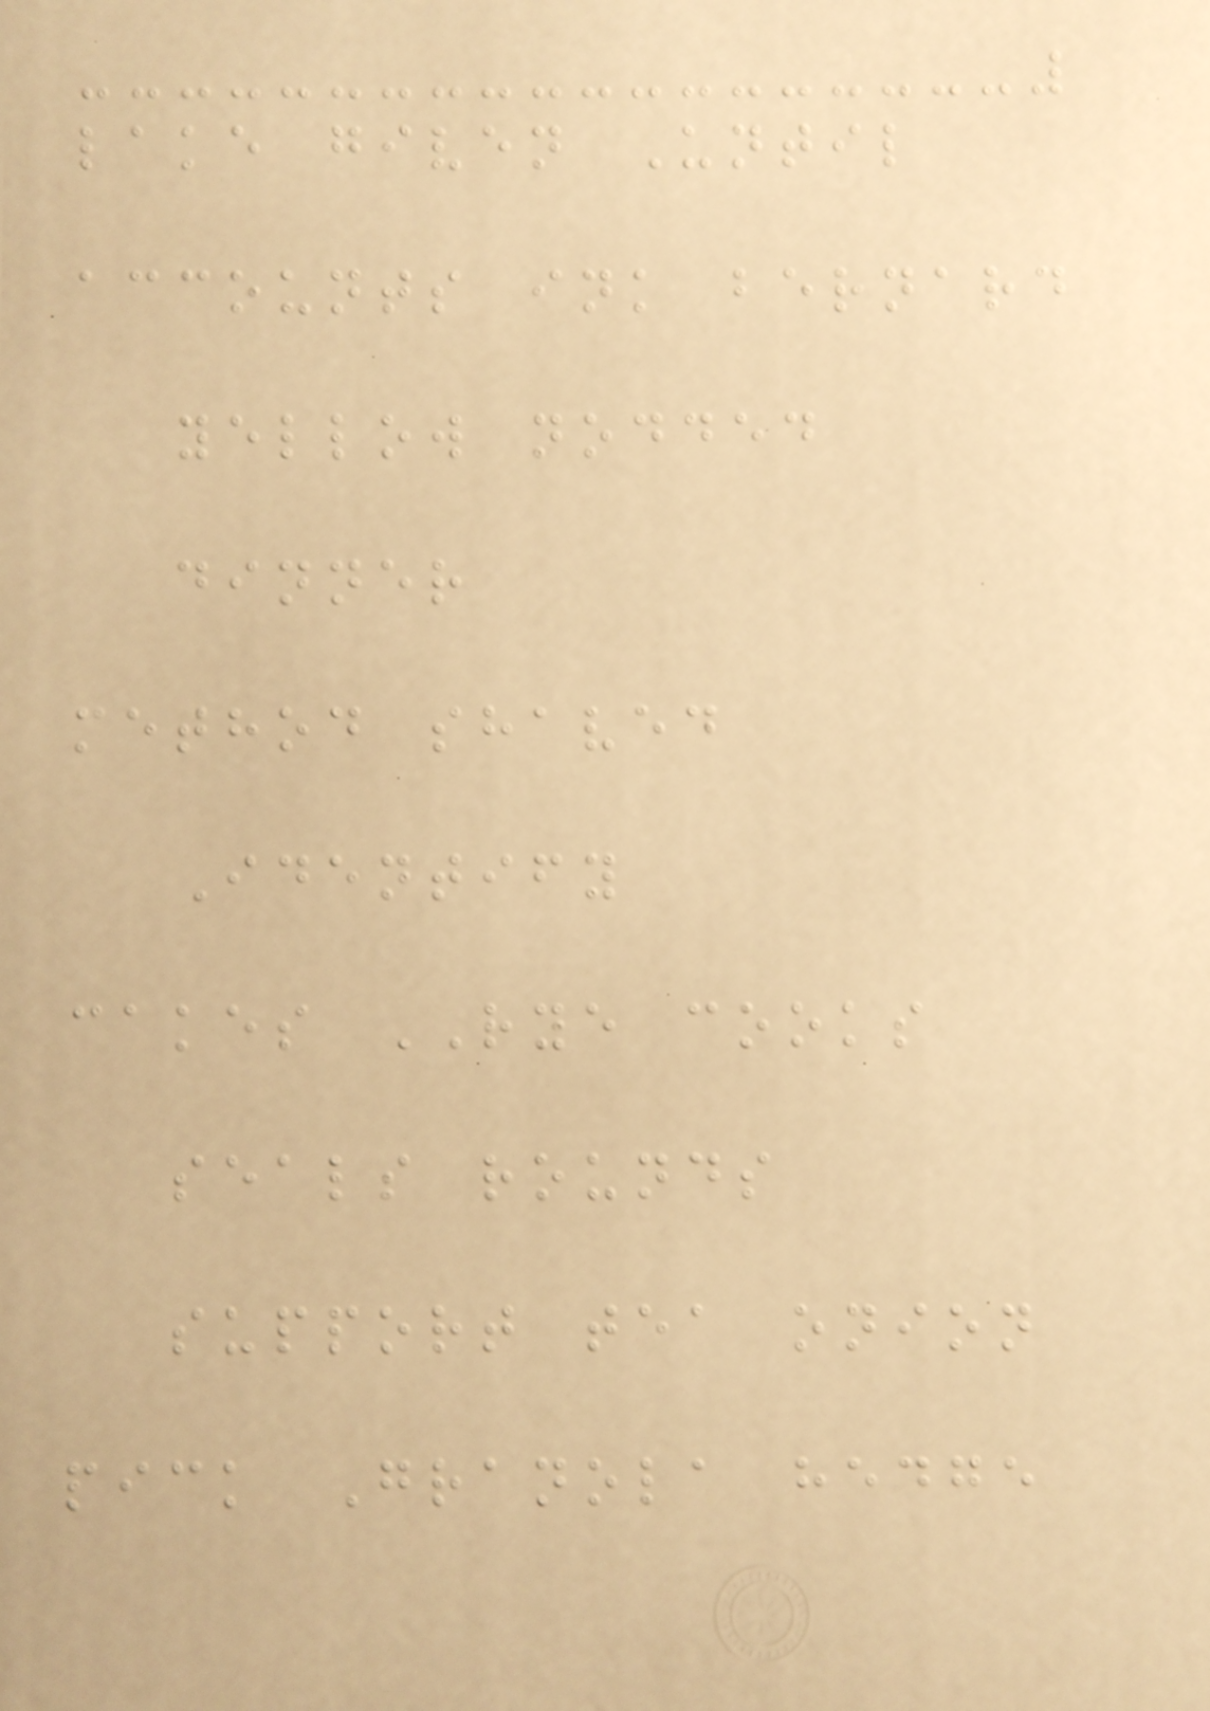lake given Until
accounts ink bernard
yellow nodded
dinner
method shaved
Identify
cakes RYE cooks
seals rounds
support tea onion
pick Granola hedge
